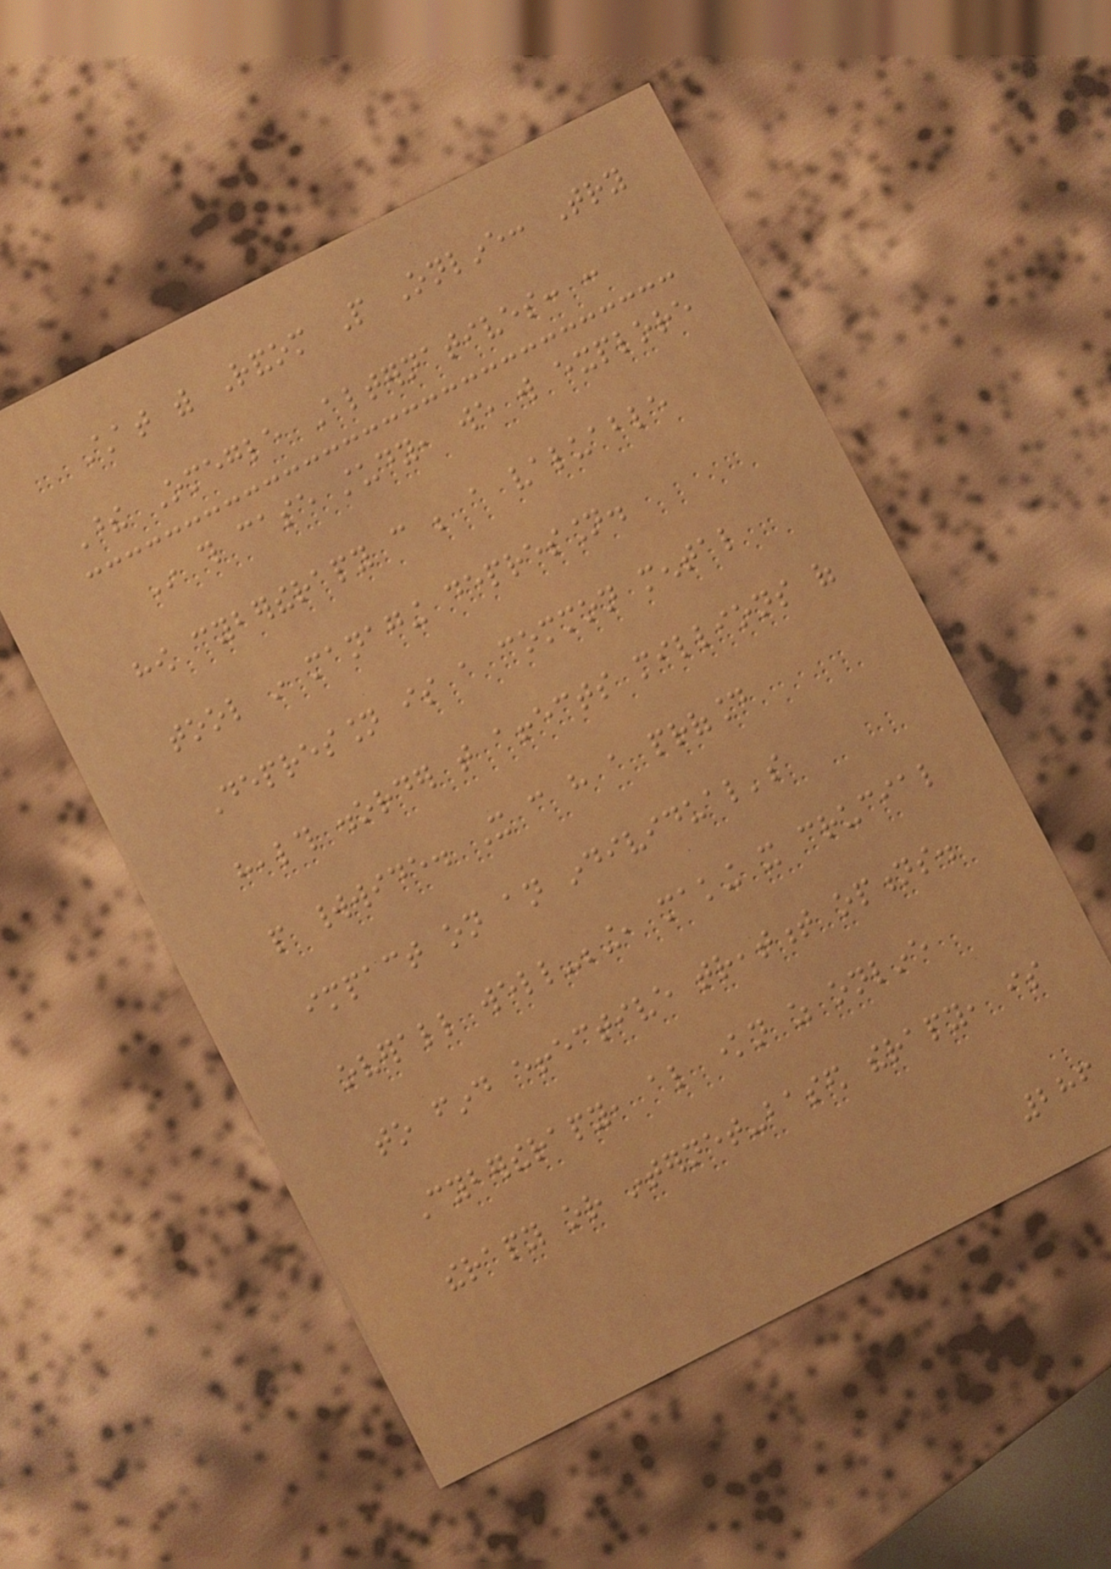Chat with Random People Online: Try
These Omegle Alternatives: :
In this case study, we will explore
how cybertherapy can be a valuable
tool in managing depression.
Depression is a common mental
health disorder that affects millions of
people worldwide. It can have a profound
impact on an individual's
overall well-being, making it crucial
to find effective treatment options.
Cybertherapy, also known as online
therapy or internet-based therapy, is
286
